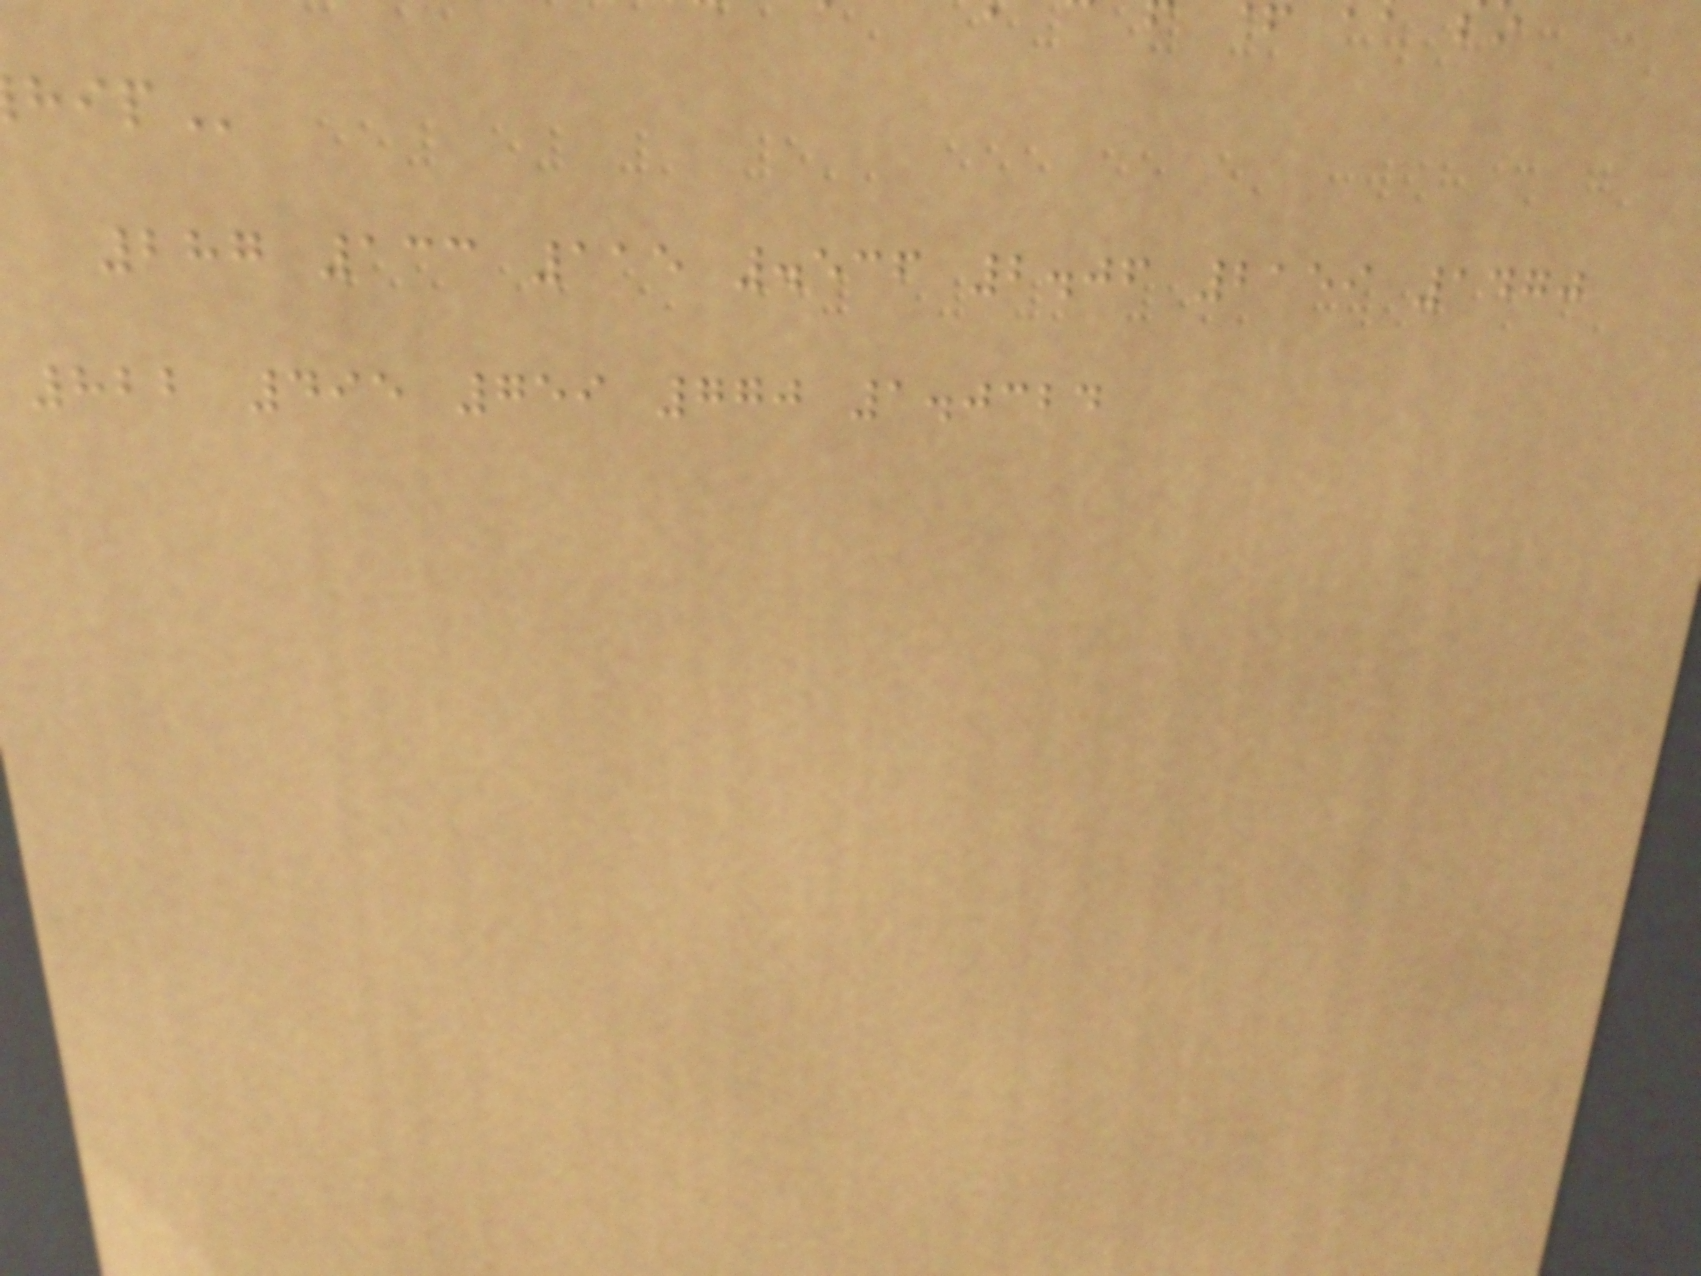287 133 115 .536 2.06 2159 1470
822 495 759 770 1.0324
